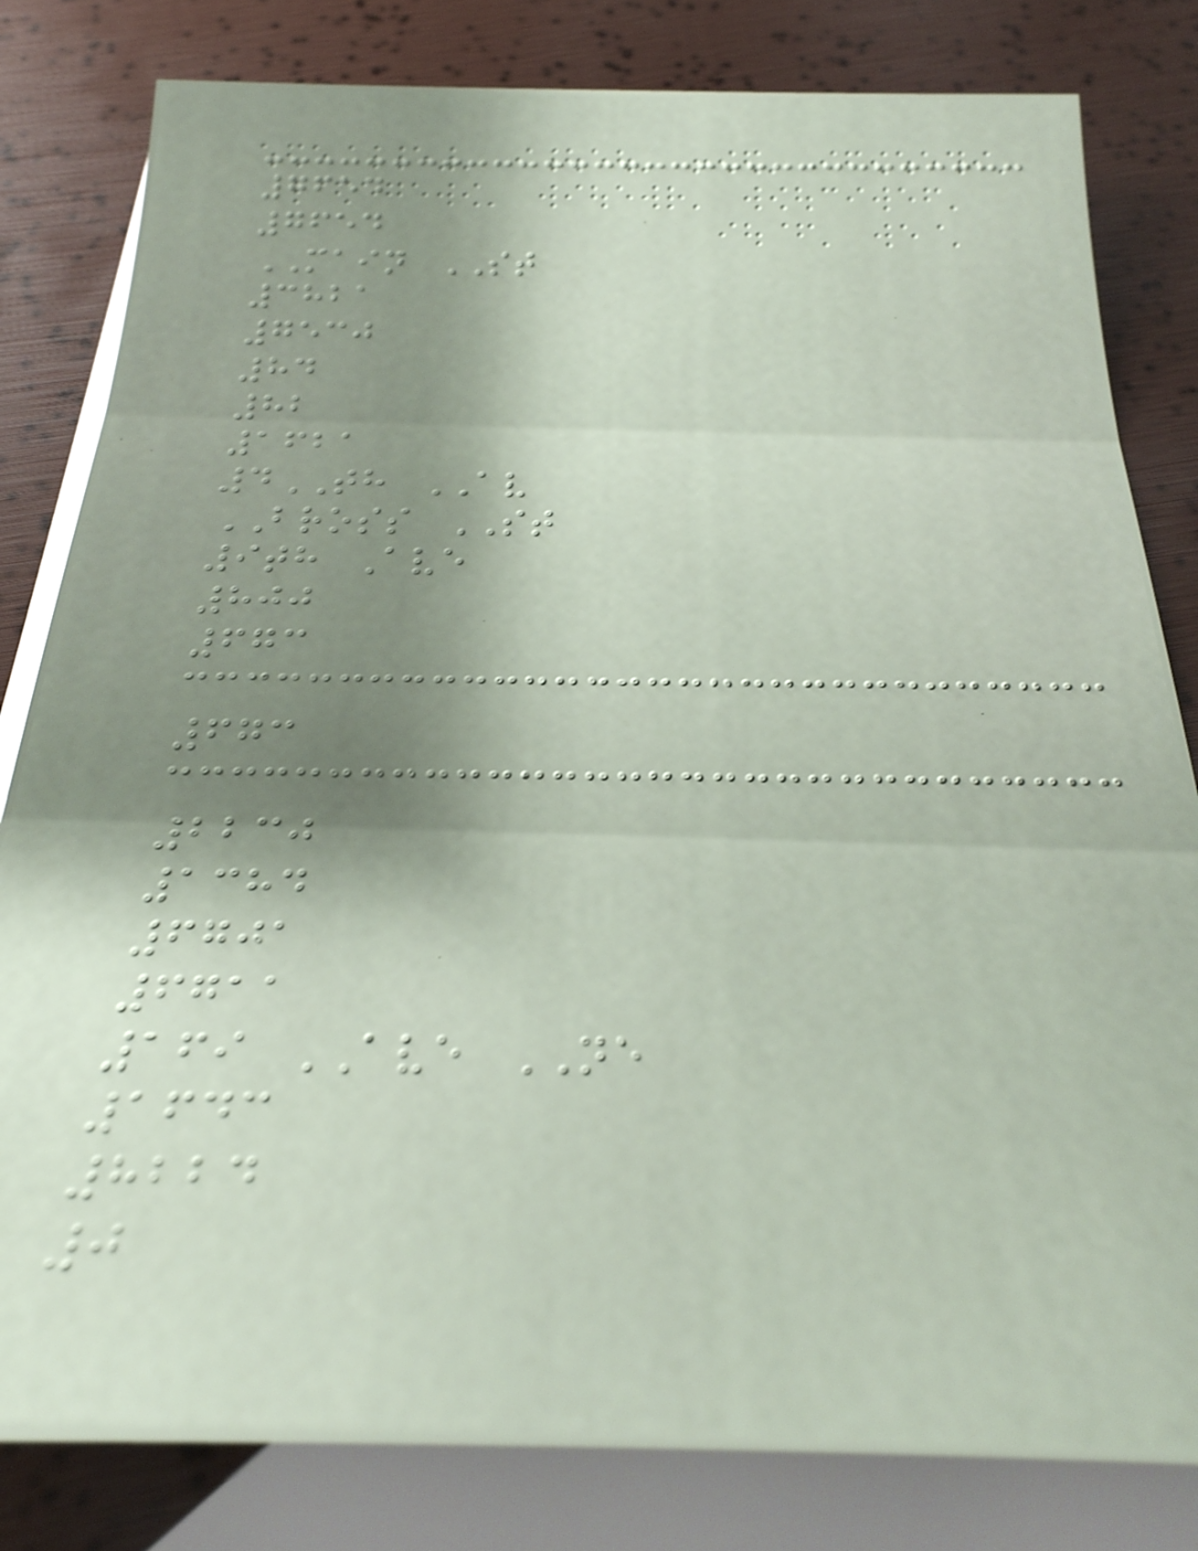7654
7654
MAIN ST
3821
7530
84
82
1621
4TH AV
BROSS ST
9th Ave
800
673
673
2230
1384
6701
6711
169 AVE NE
1643
8224
0
